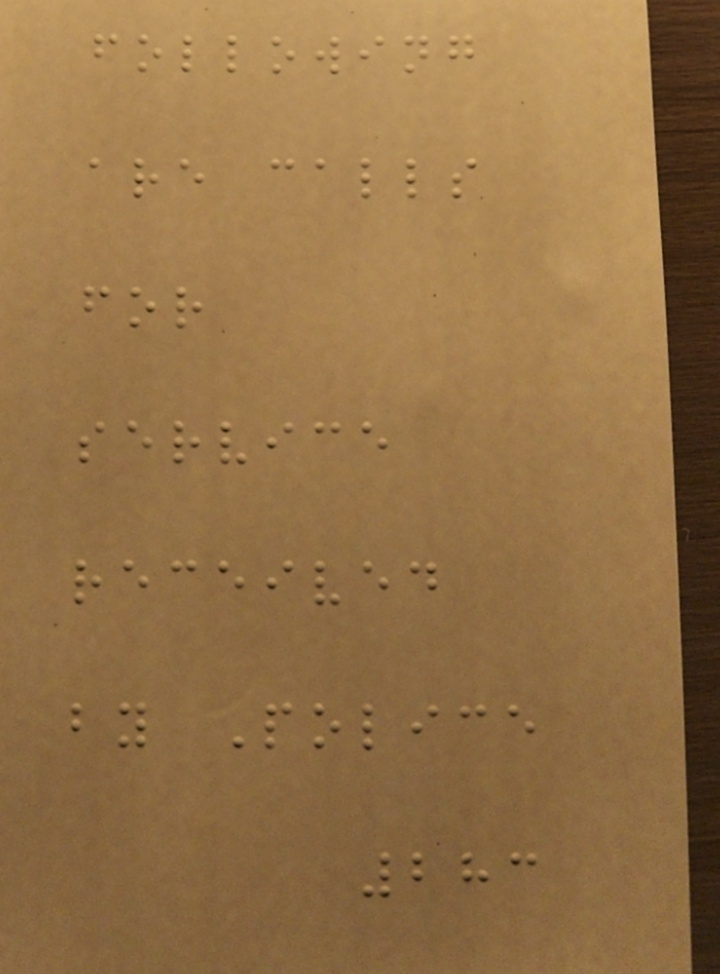following
are calls
for
service
received
by Police
283
